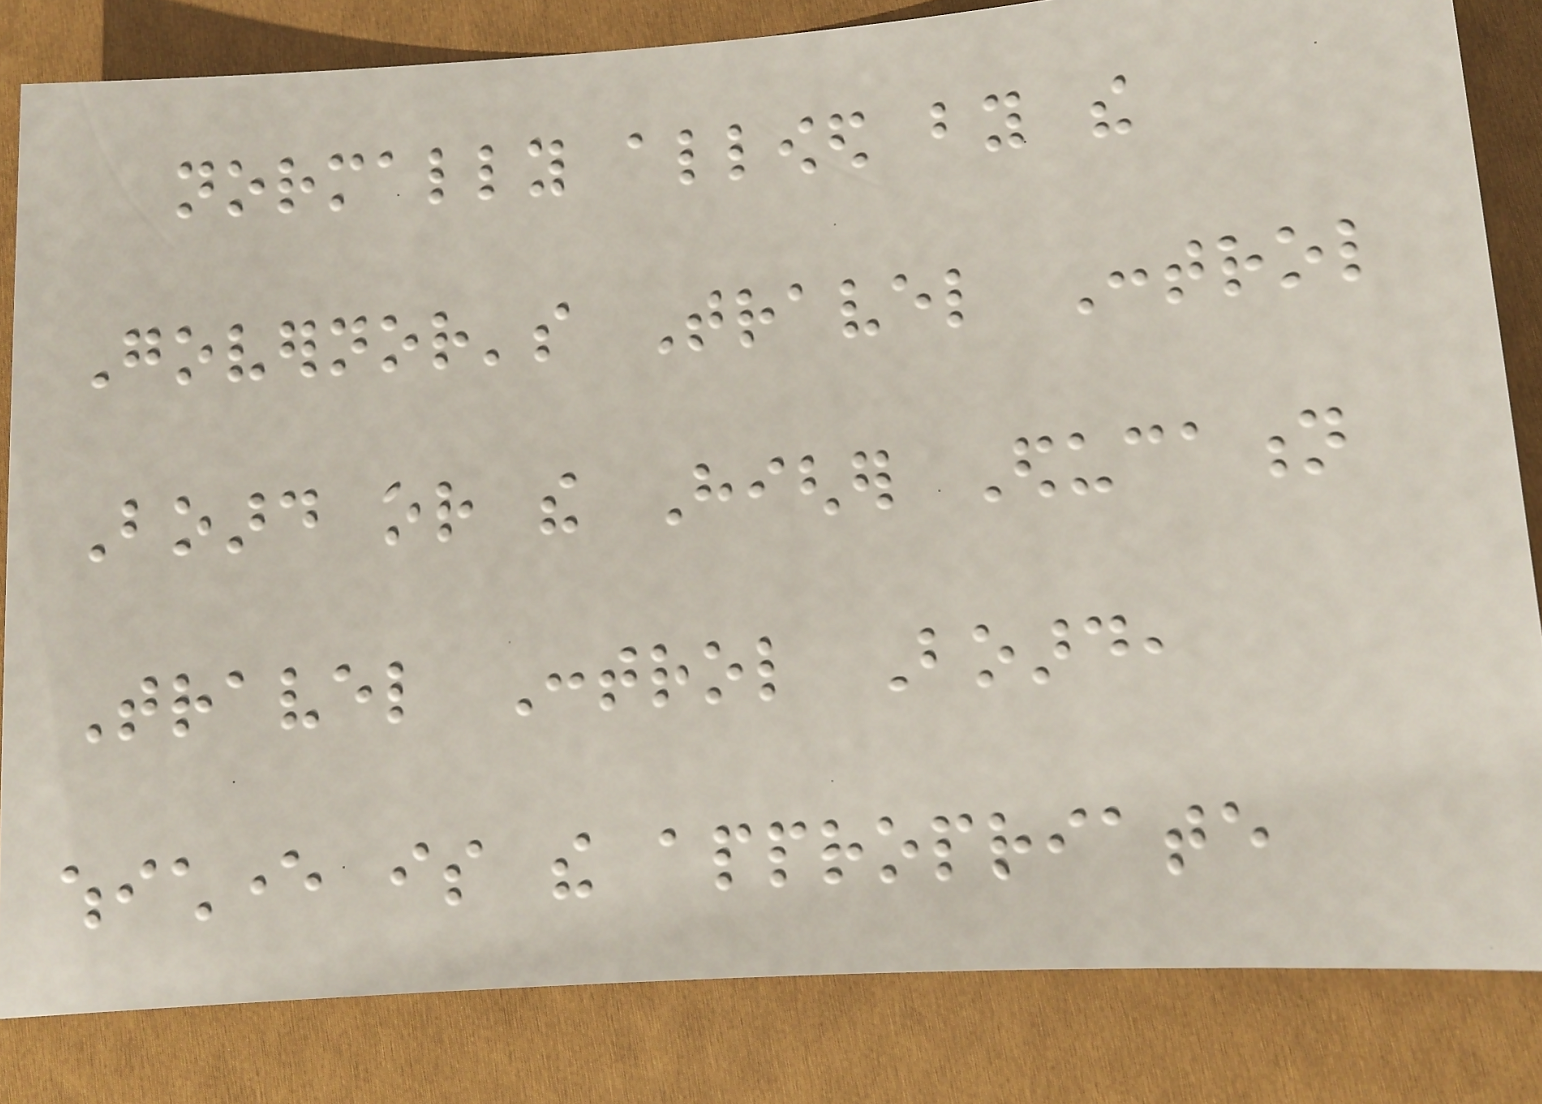normally allowed by the
Governor's Travel Control
Board or the Higher Education
Travel Control Board,
whichever is the appropriate
